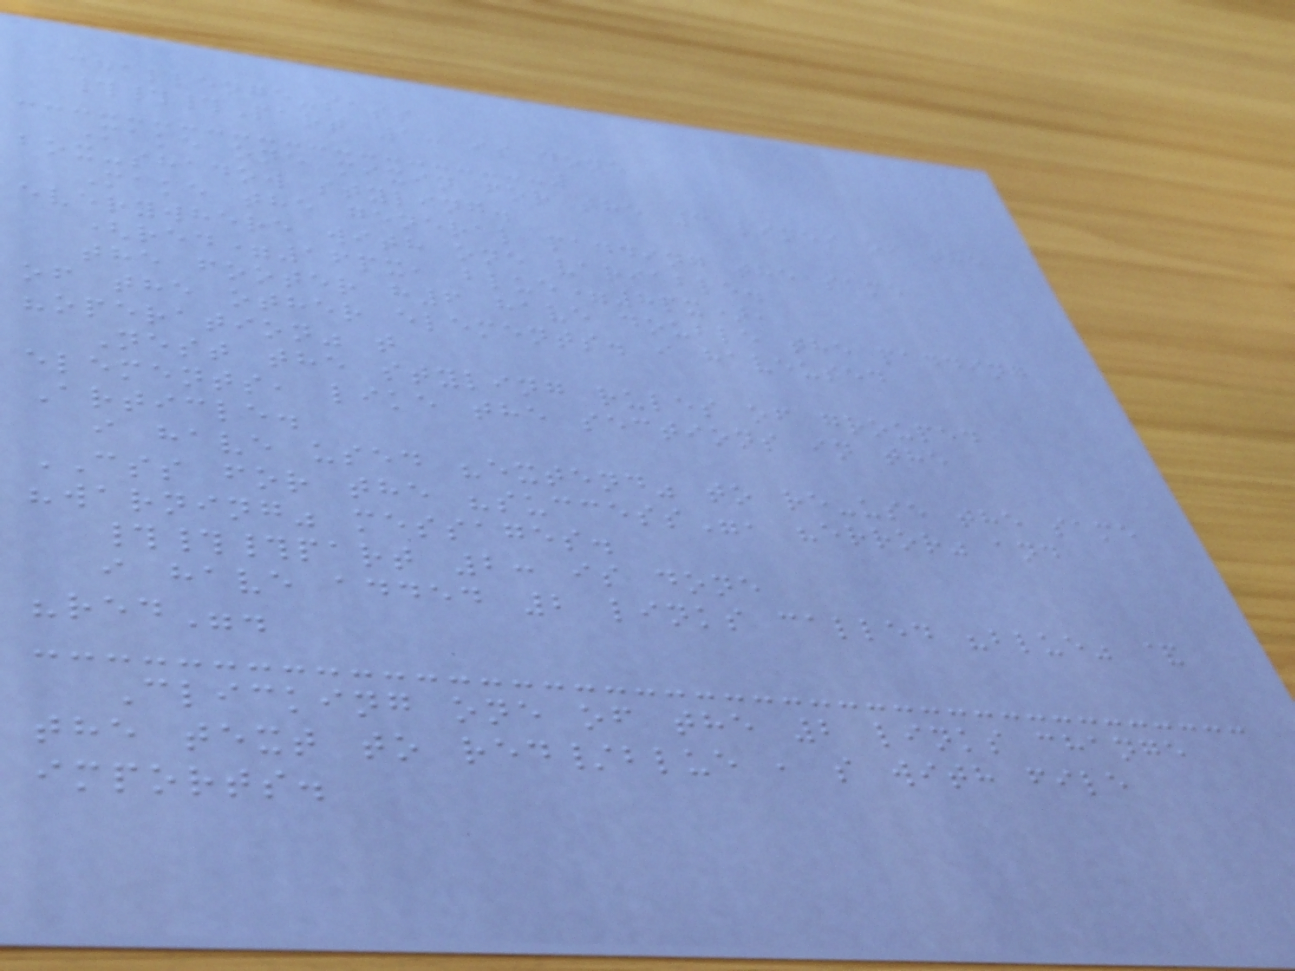challenge-sass
###Part 1: is done
Make one mixin for the 3 lines of the
box-shadow styling.
Make the general padding the same
everywhere with one variable.
(red=16px, blue=8px),
the footer h6 have double the padding
of the other elements. i haveused
"operation" t
Nest the styling rules of grouped
elements, like the sections in the
Article.
i have used "extend" to re-use the same
CSS for the "success", "error" and
"warning" messages.
###part 2: is done
i have added 2 links called "blue" &
"red".
Clicking one of the 2 links change
the text to red/blue , s with file
imports.
